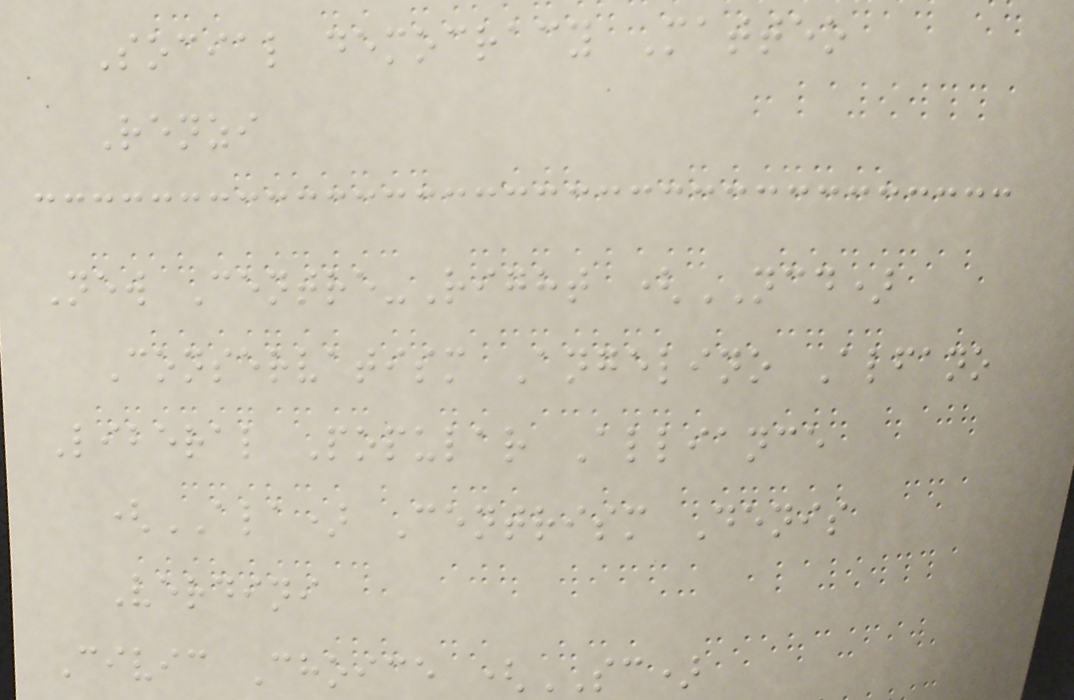Social democracy Matteo
Renzi
New Centre-Right (NCD)
Conservatism Angelino Alfano
Liberal Popular Alliance
(ALA) Centrism Denis
Verdini
Civic Choice (SC)
